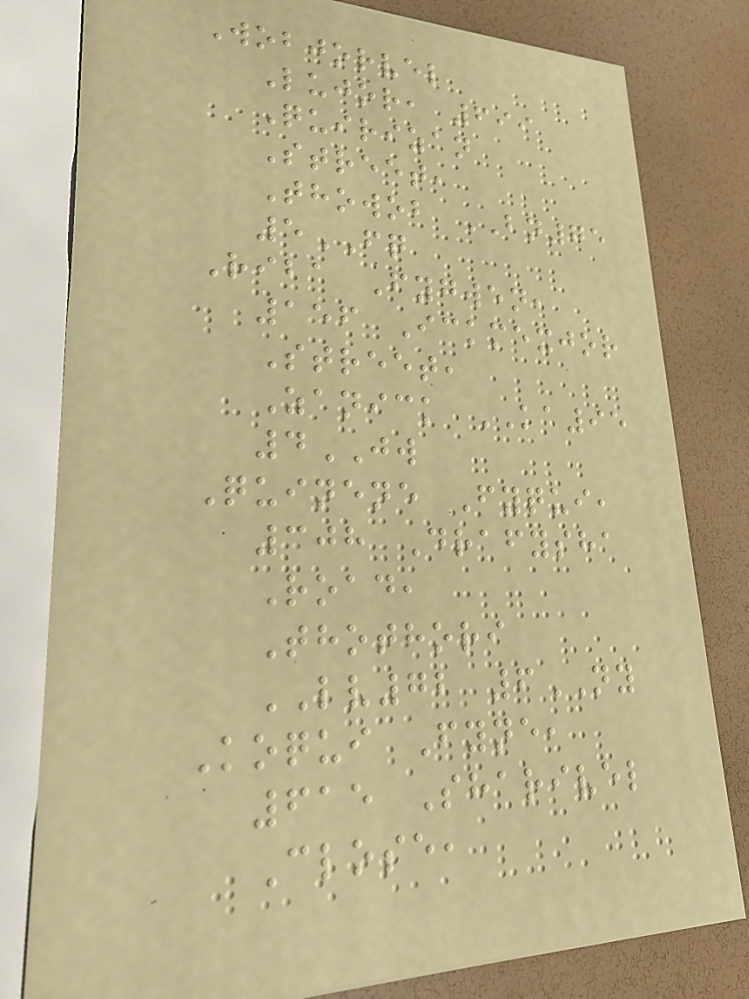Wobjorvel
Lujor, 699
Quirizan
Street,
Thowob BN75
5FQ
Riba Fygwen,
156 Ickmexjor
Street,
Zanick KA95
4JW
Quinene Fyqui,
308 Drafysha
Road,
Thothori
LV72 6NY
Koqui Fyne,
615 Sharivel
Close,
